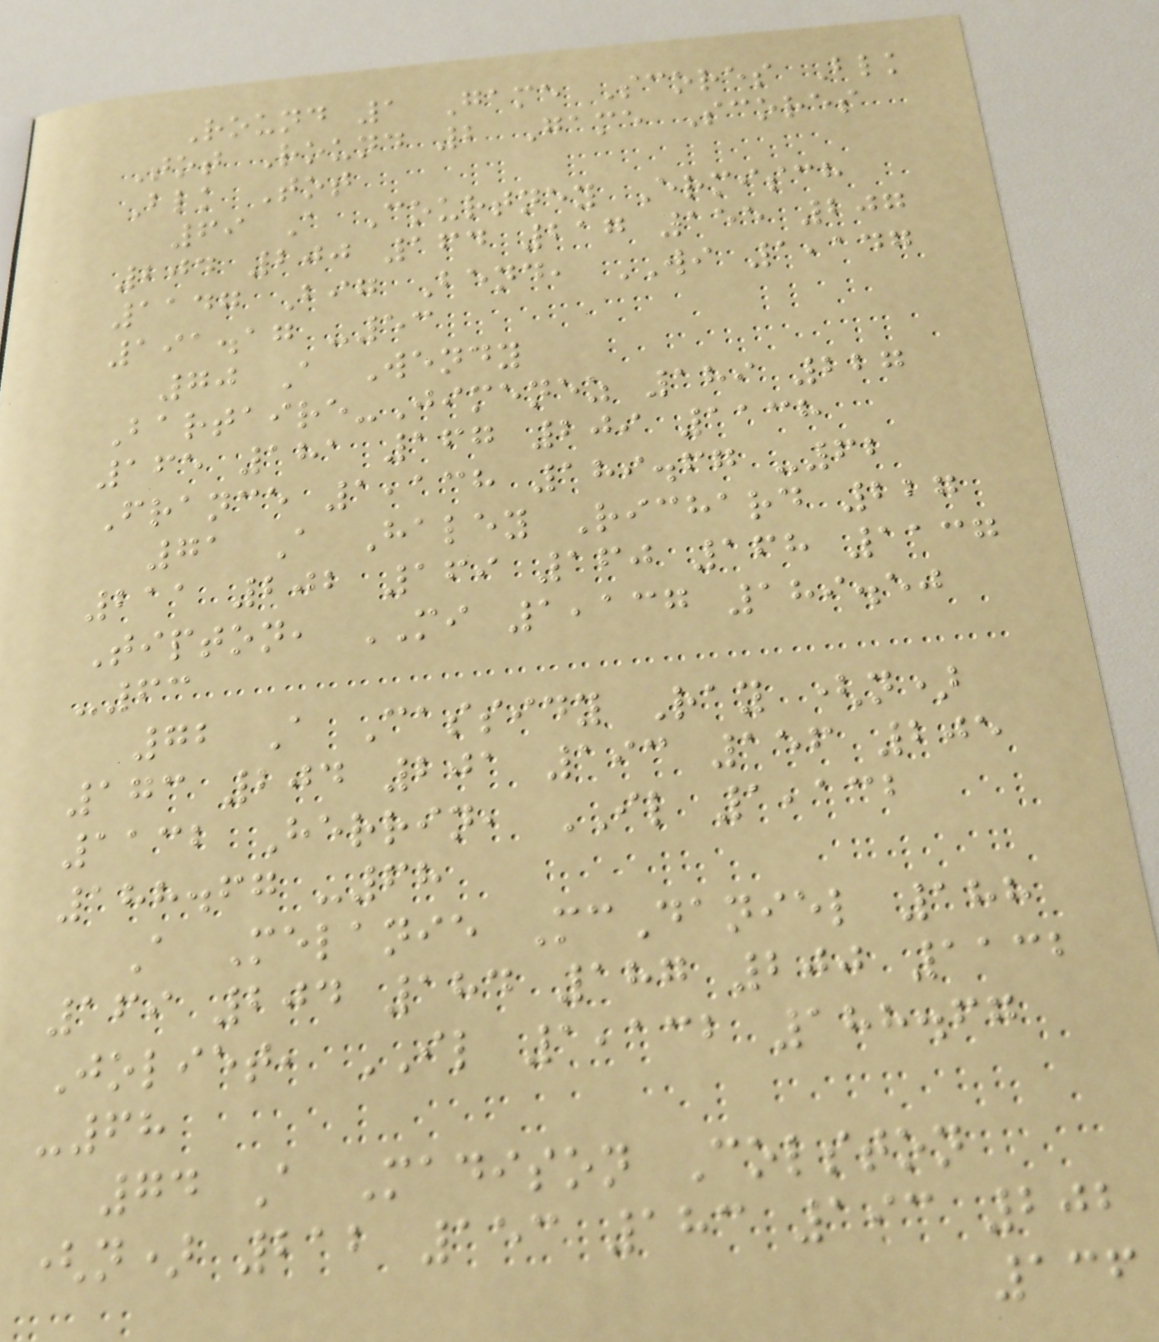Round 1 Game Scores Blk
Tot Round 2 Game Scores
Blk Tot
69 A Courtney Ermisch
204 200 164 217 155 207
1147 Big Bend, WI 1,147
191.17 -53
70 A Wendy
Bartaire-Jimenez 189 227
165 181 167 209 1138
France 1,138 189.67 -62
71 A Haley Richard 227
211 202 169 160 168 1137
Tipton, MI 1,137 189.50
-63
72 A Cassidy Ray (n)
173 204 201 193 156 205
1132 Herrin, IL 1,132
188.67 -68
A Melanie McDaniel 188
169 204 184 187 200 1132
Joliet, IL 1,132 188.67
-68
74 A Madison Colston
(n) 212 153 183 193 202
136
